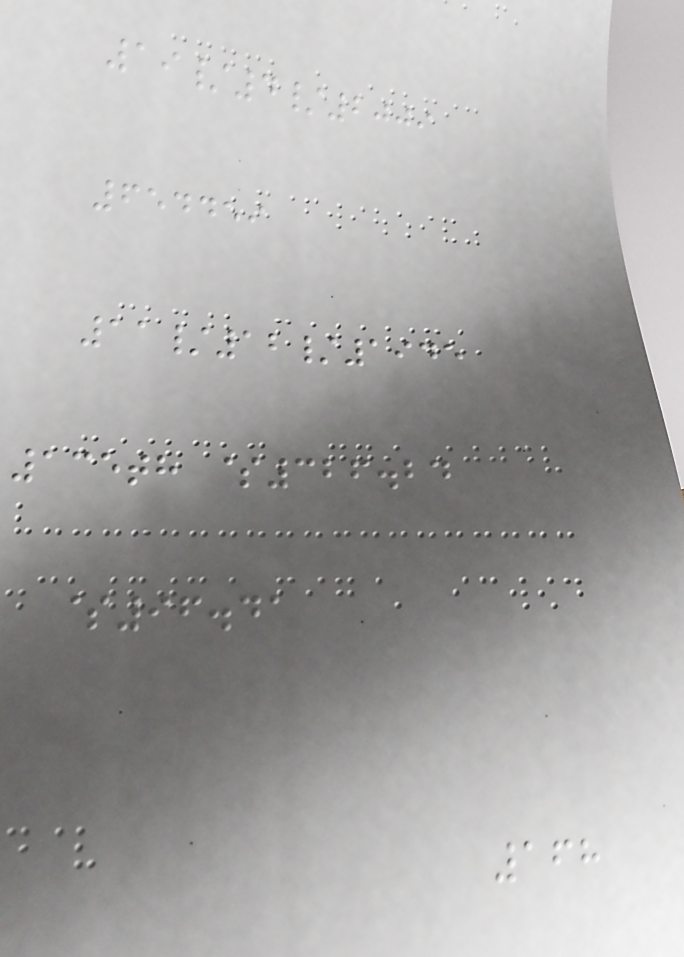19/4/2009
654459
11/12/1945
135th $326.24
$96.41
168
